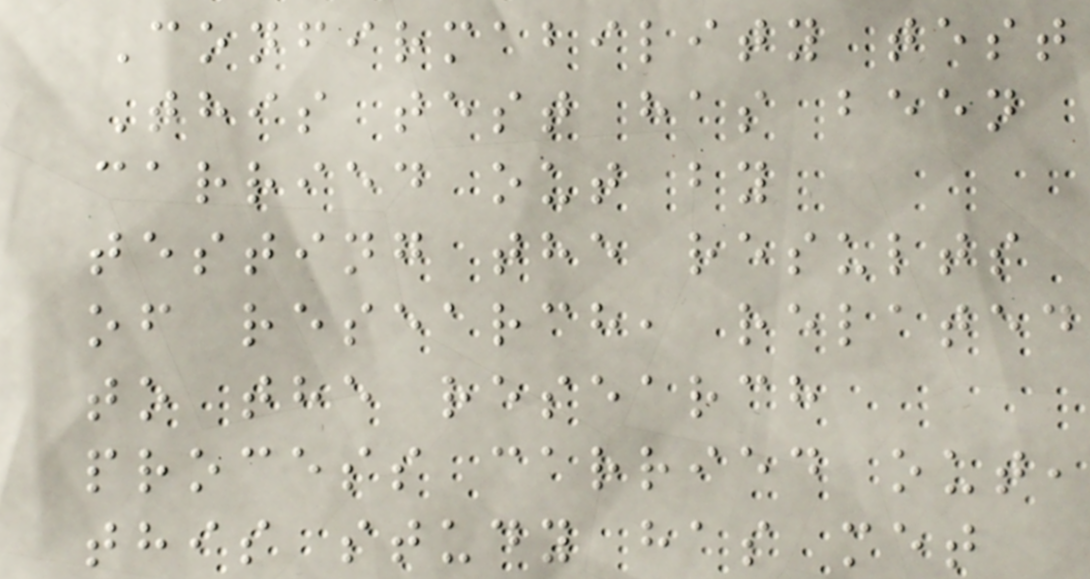Confirmability test
This test has been
carried out by
testing the results
of research, related
to the research
process carried out,
this study has met
